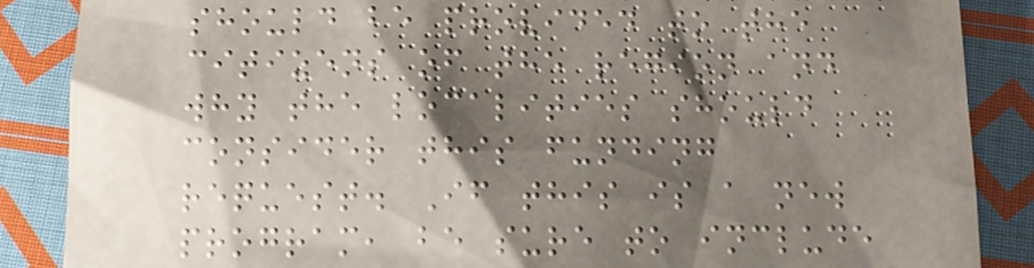should be provided to the
citizens of the region and
why the localities should
consider this funding
request. If this is a new
program, be sure to include
